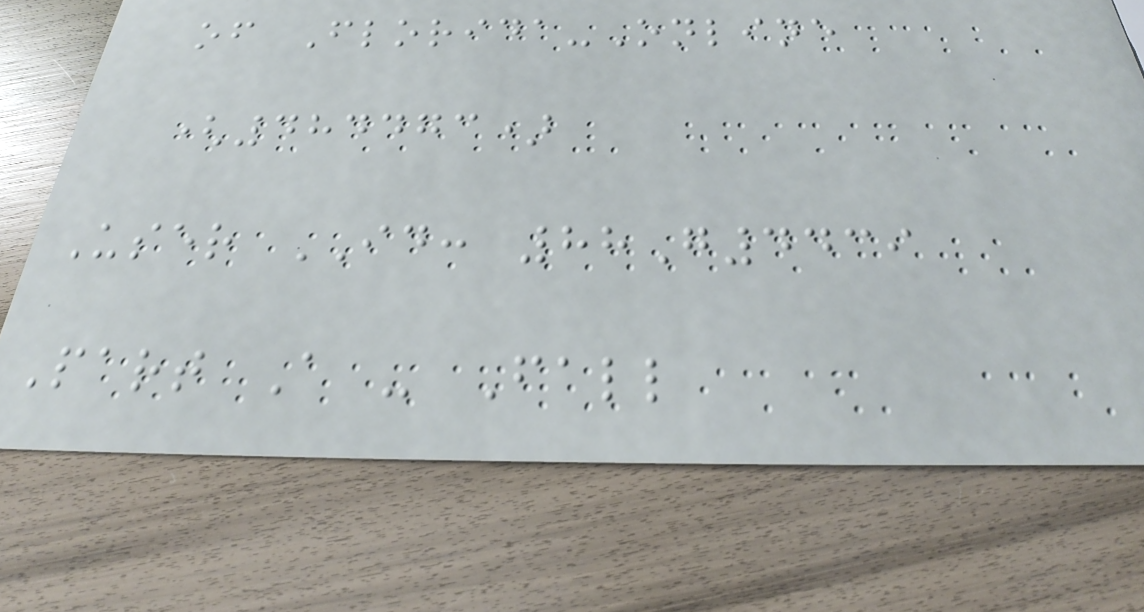of Florida-Online
(484473)
User ID: 88G4439
Part A - Fall
